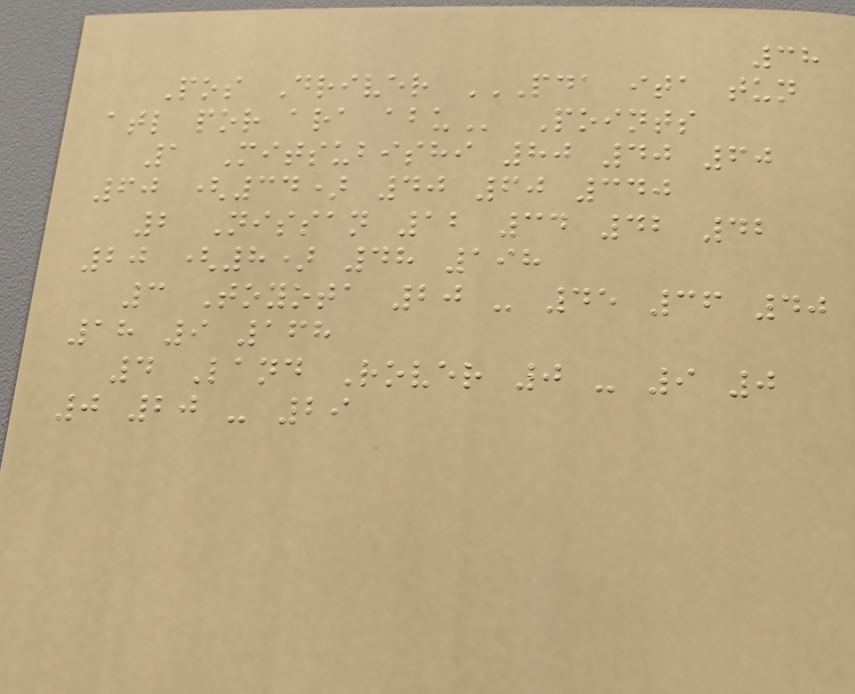38
Pos Driver PDA ITA TUN
ATL POR ARA ABU Points
1 Mitsubishi 80 40 60
60 (34) 40 60 340
2 Nissan 12 34 42 42
20 (8) 48 198
3 Toyota 20 - 45 36 40
18 9 168
4 Land Rover 0 - 9 0
0 20 - 29
